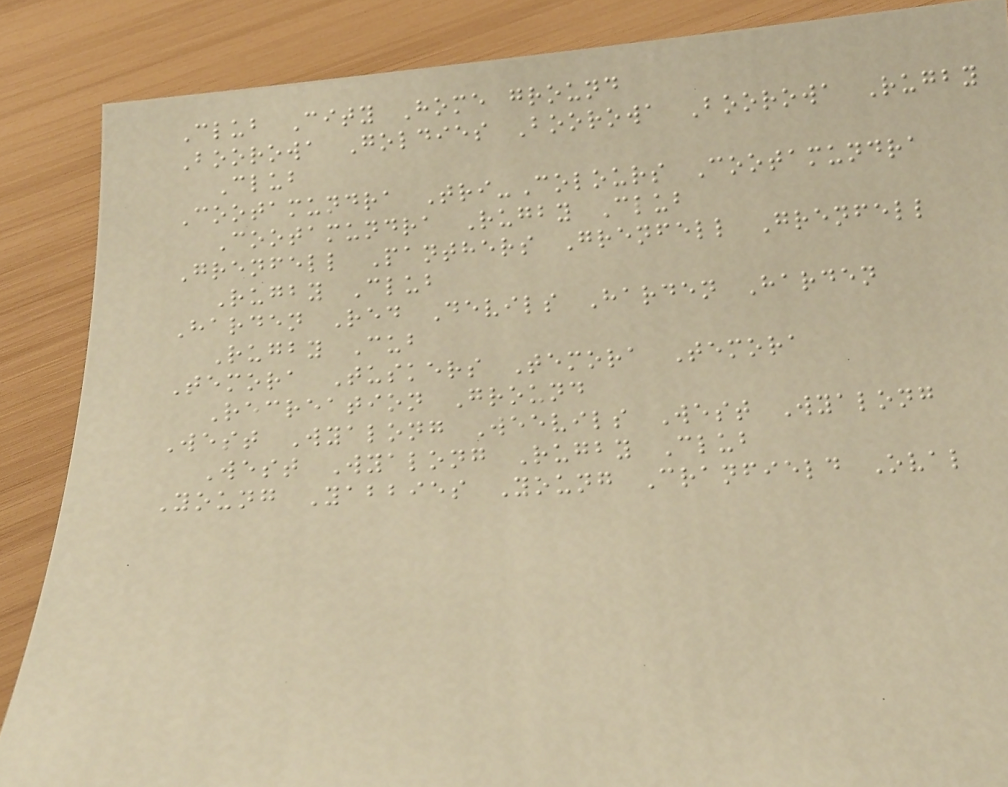Club City Home ground
Boorowa Goldies Boorowa Boorowa Rugby
Club
Cootamundra Tri-Colours Cootamundra
Cootamundra Rugby Club
Grenfell Panthers Grenfell Grenfell
Rugby Club
Harden Red Devils Harden Harden
Rugby Cub
Temora Tuskers Temora Temora
Recreation Ground
West Wyalong Weevils West Wyalong
West Wyalong Rugby Club
Young Yabbies Young Cranfield Oval
